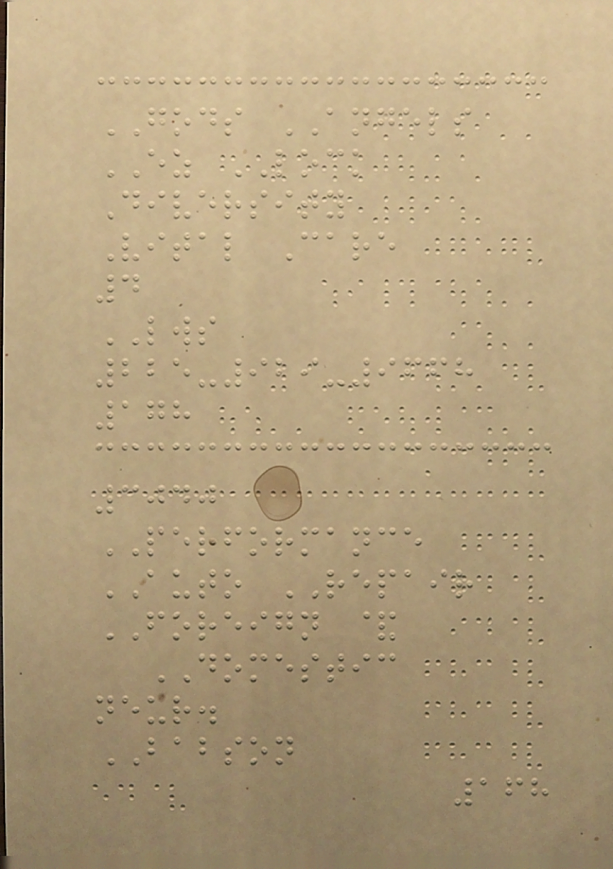GODS ANGELS
EZ LOCK
Diversity
Vital Care
4
LWS
225-929-9668
178
3040
PERFORMANCE
AUTO REPAIR
FOREIGN &
DOMESTIC
neur.
BABSON
168
